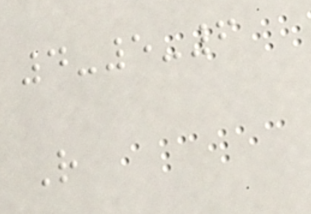4-5-6
R
